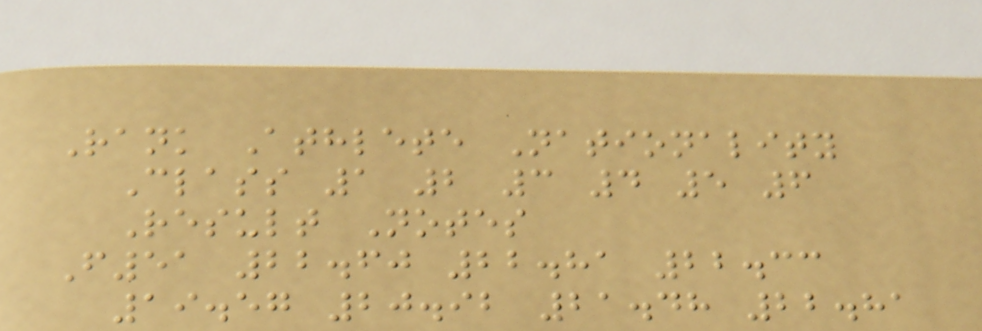Rank Athlete Nationality
Class 1 2 3 4 5 6
Result Notes
F51 22.60 22.81 22.33
19.57 20.92 21.48 22.81
